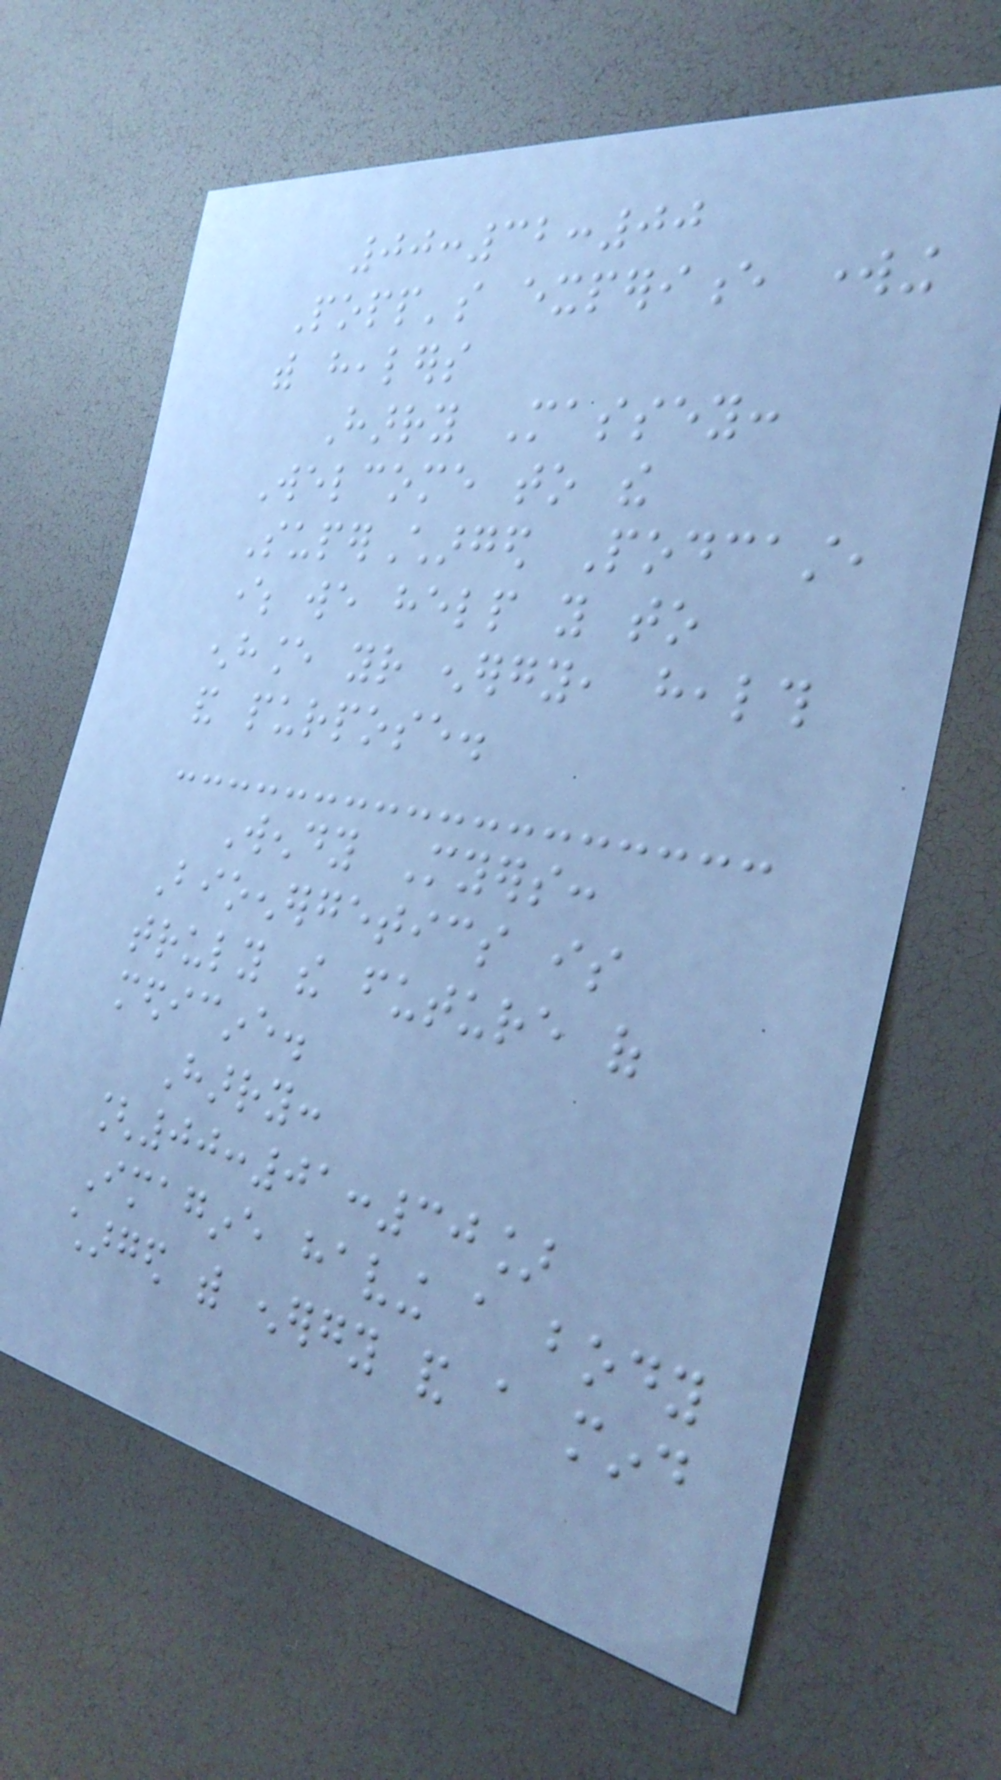00:32:00
Popp's experience working
with healers
Harry Massey:
Welcome to the
SuperCharged Podcast,
where we help you to
enhance your energy, health
and purpose.
Wendy Myers:
Bioenergetics is
truly the future of
medicine.
Harry:
[00:01:30]
Imagine having a body
charged with energy and a mind
